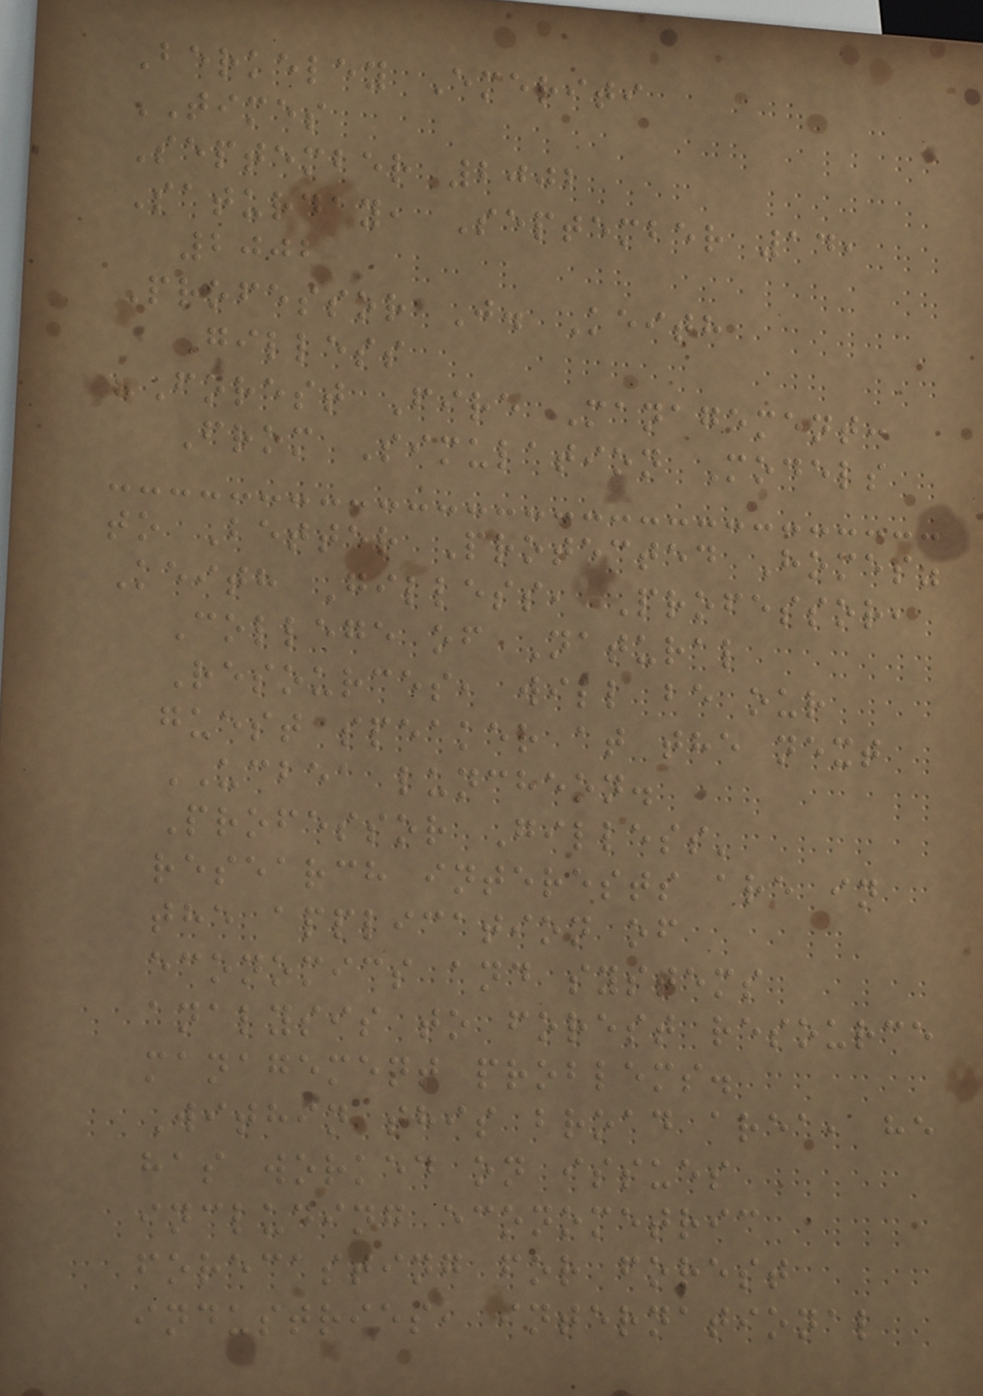Berkeley Emeriti
TIMES
September 2002
Saturday, September 14,
2002
Professor J. Keith
Gilless
"Forest Fire Management:
From Simulation Models
to Better Protected Homes"
Keith Gilless, Professor,
College of Natural
Resources, will be our
guest speaker at the next
UCBEA luncheon.
Professor Gilless'
research interests are in
the application of
economics and systems
analysis to forest resource
management problems.
Within this broad area, he
has worked on issues
including econometric
forecasting for forest
industries, international
